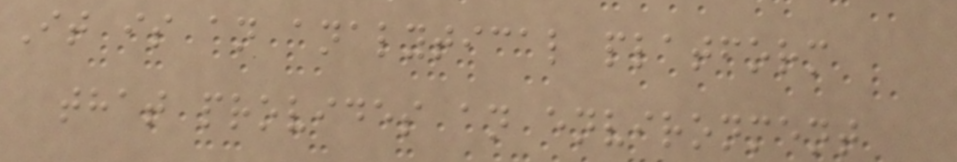It is an analytical platform
that provides an environment
